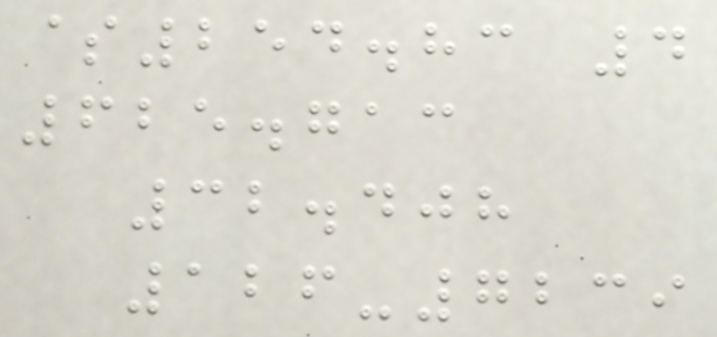$254.83 4
625.713
32.408
126-7239
